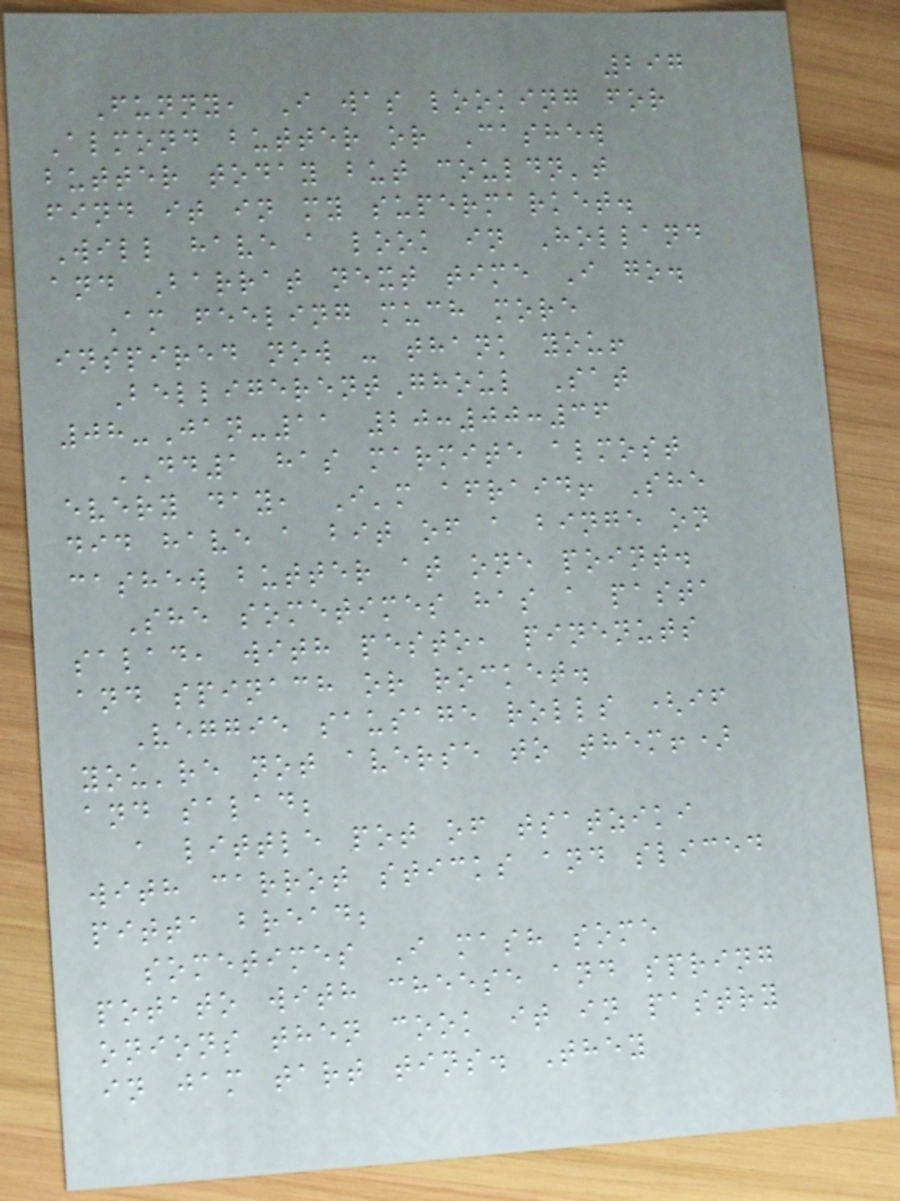297
Funny, I was looking for
Almond butter or Cashew
butter today but couldn't
find it in my supermarket.
Will have a look in Holland
and Barrat next time I go.
Am feeling much more
inspired now - thank you!
BelligerentGhoul Sat
08-Jan-11 20:00:36
DD1 has marmite almost
every day, I'm afraid! She
did have a bit of a binge on
cashew butter at one point.
She sometimes has a pasta
salad, with pesto, pinenuts
and spinach or rocket.
Veggie sausage rolls (if
you're not averse to them!)
and salad;
a little pot of tsatziki
with carrot sticks and sliced
pitta bread;
sometimes I mash some
potato with cheese and spring
onions then cook it in pastry
in jam tart tins. They
